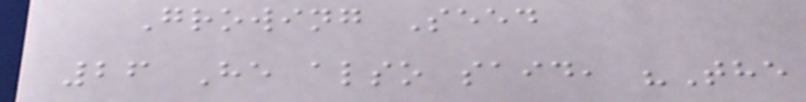Growing Seed
26 He also said, "The
